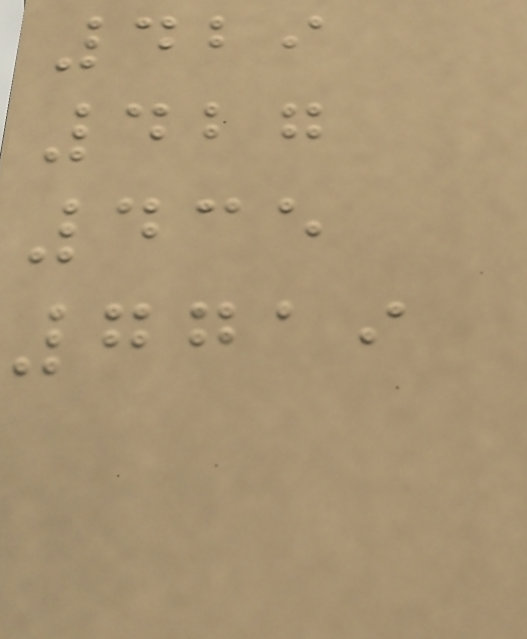429
427
435
7719
